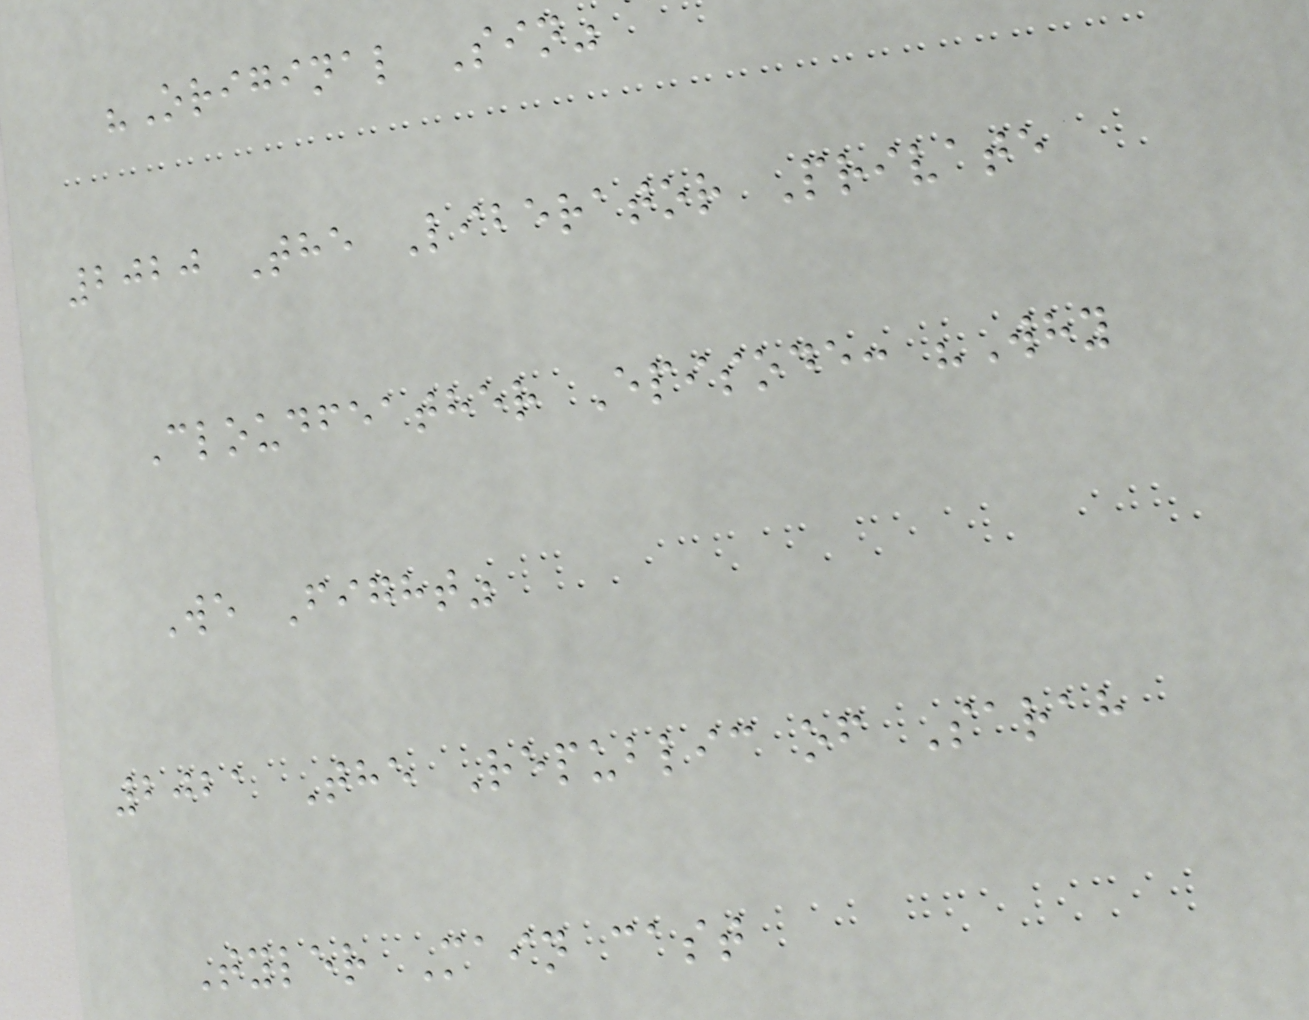"Original Sin"
2020 The Liberator Private
Cloudfeather Episode: "Why
We Fight"
2021 The Republic of Sarah
Tyler Main cast
